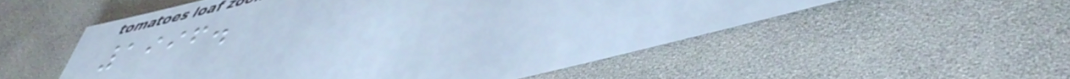1996.
